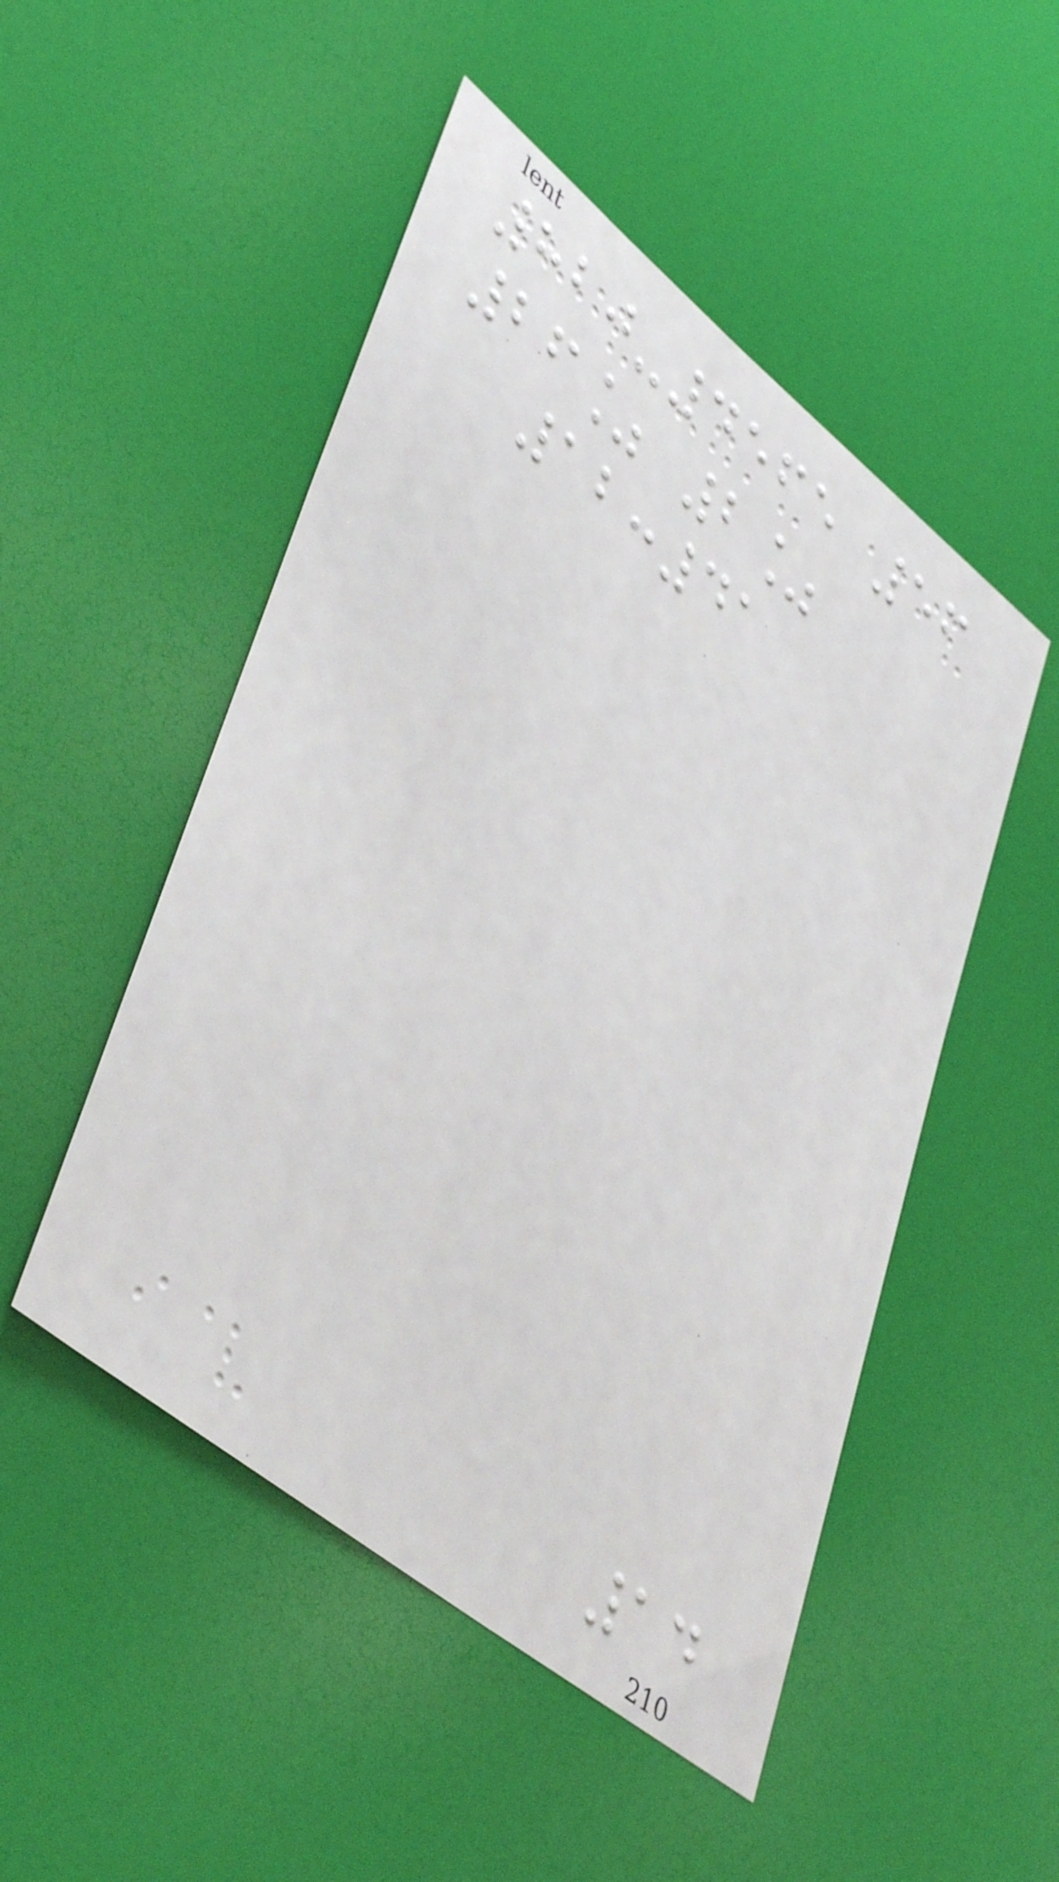820-4565 56
26% 2%
12:41
14
